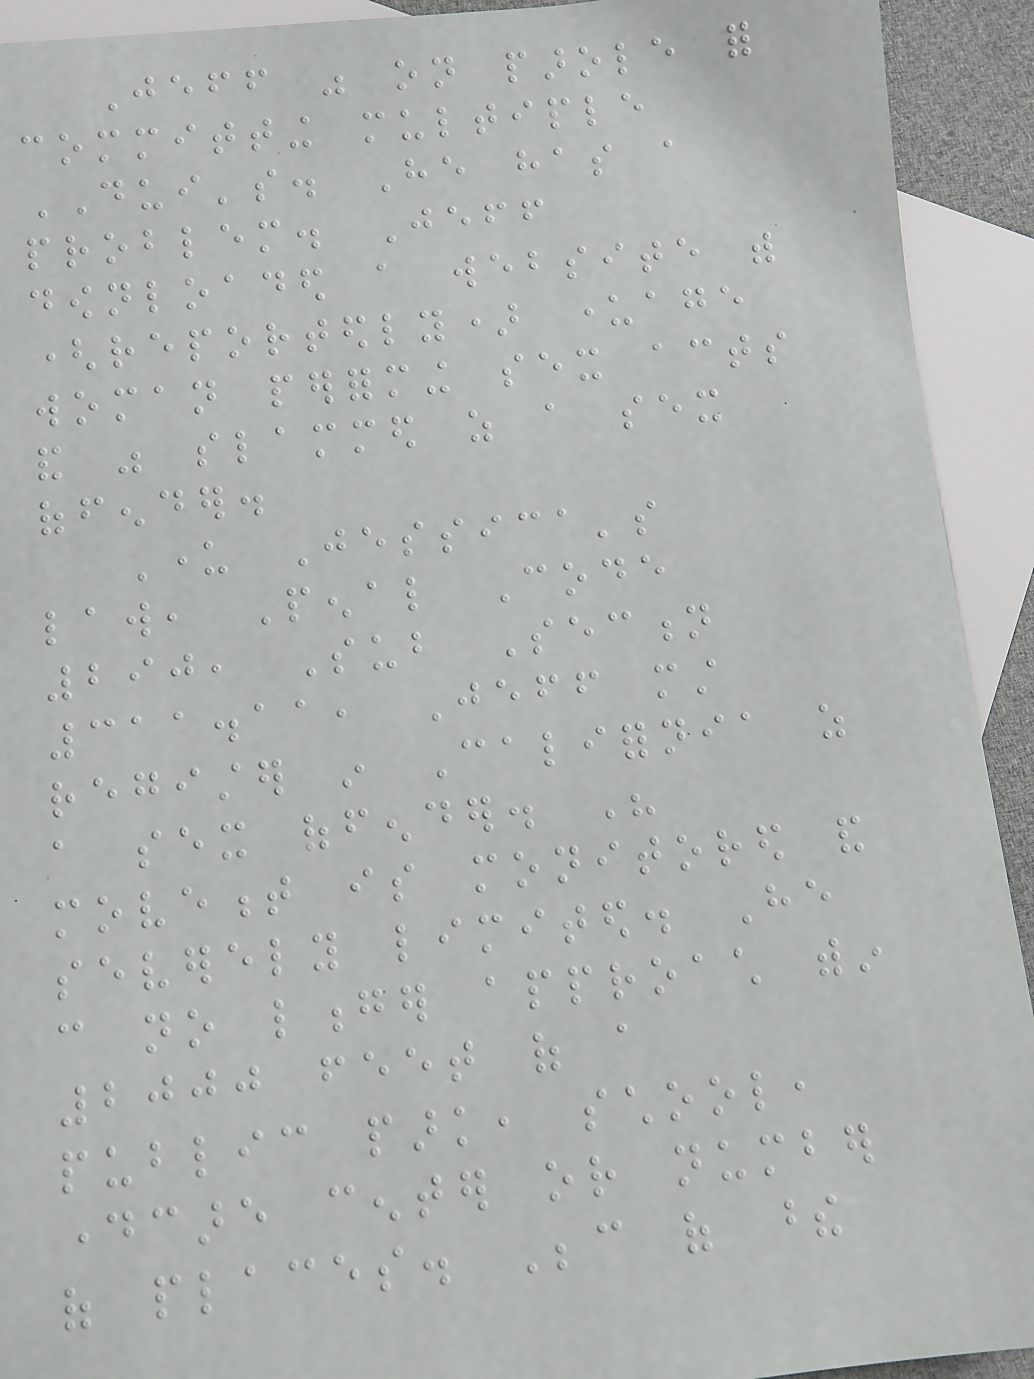Jeff was on parole for
committing multiple
DUI's. He has a
problem. Jeff
downloaded a website with
(reportedly) underage
woman performing sex acts
and was slammed as a sex
offender.
Under Jessica's
law, Penal Code
290, Sub Section
311.11, Jeff must
register in California as
a sex offender. His
movement is monitored and
severely limited. He
can no longer approach within
2000 feet of a
public park, school,
daycare center or number
of places. Because of these
